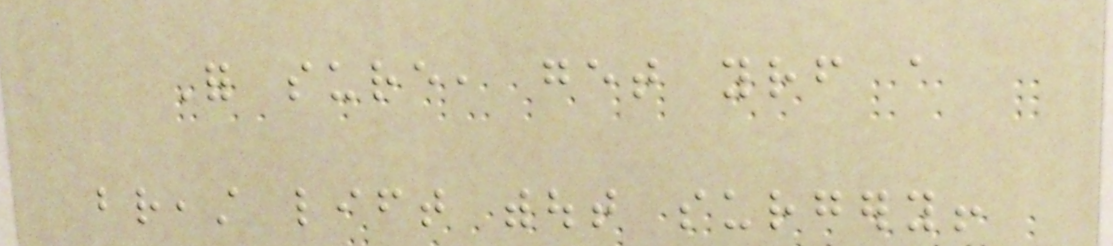For sure, get yourself a
breast lift without surgery!
